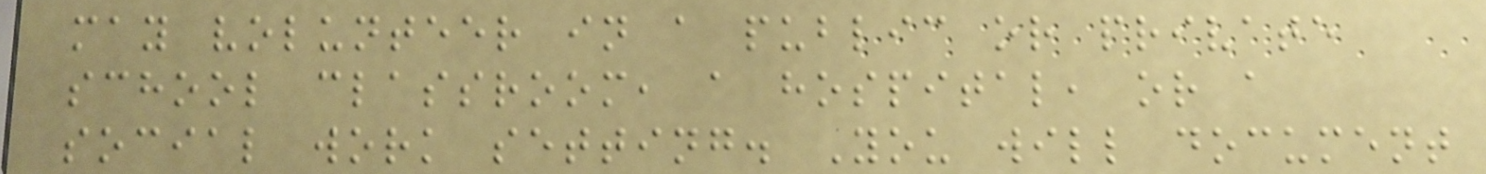may volunteer in a public or private
school classroom, a hospital, or a
social work setting. You will document
